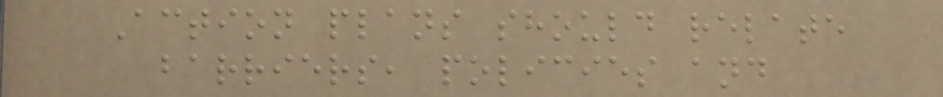Action plans should relate
barriers, policies and
